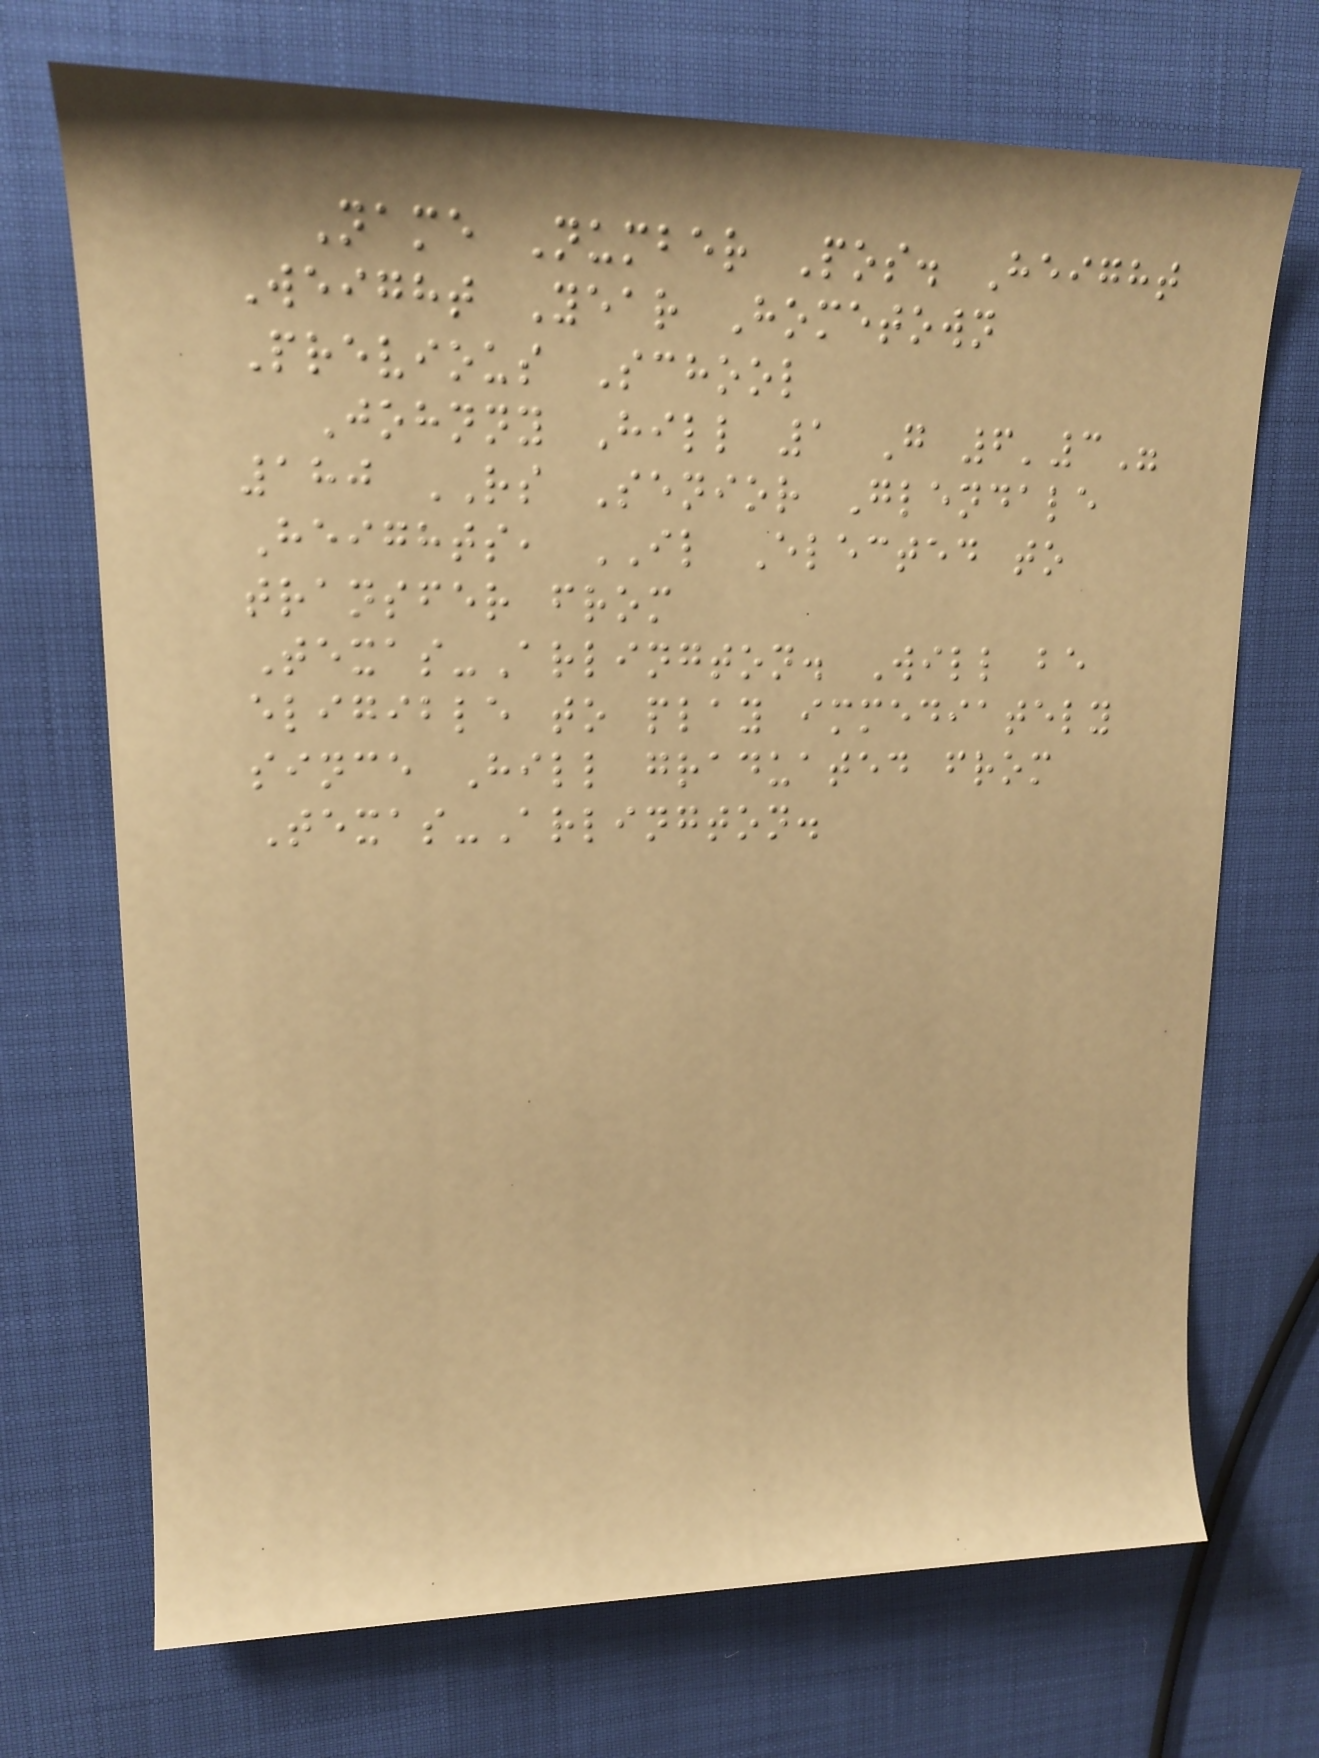Name Number Pos. Height
Weight Year Hometown
Previous School
Johnny Hill 1 G 6'3"
180 RS Senior Glendale
Heights, IL Elected to
transfer from
Texas-Arlington. Will be
eligible to play immediately
since Hill graduated from
Texas-Arlington.
